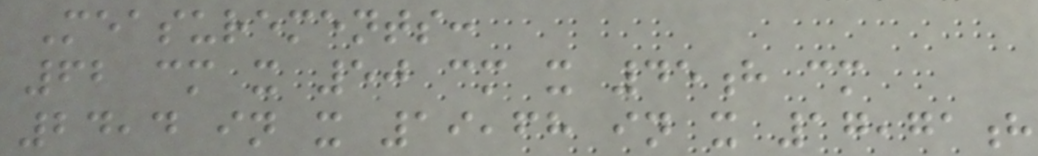Measurements:
62 cm x 50 cm x 45h cm
24,4 in x 19,68 in x 17,71h
